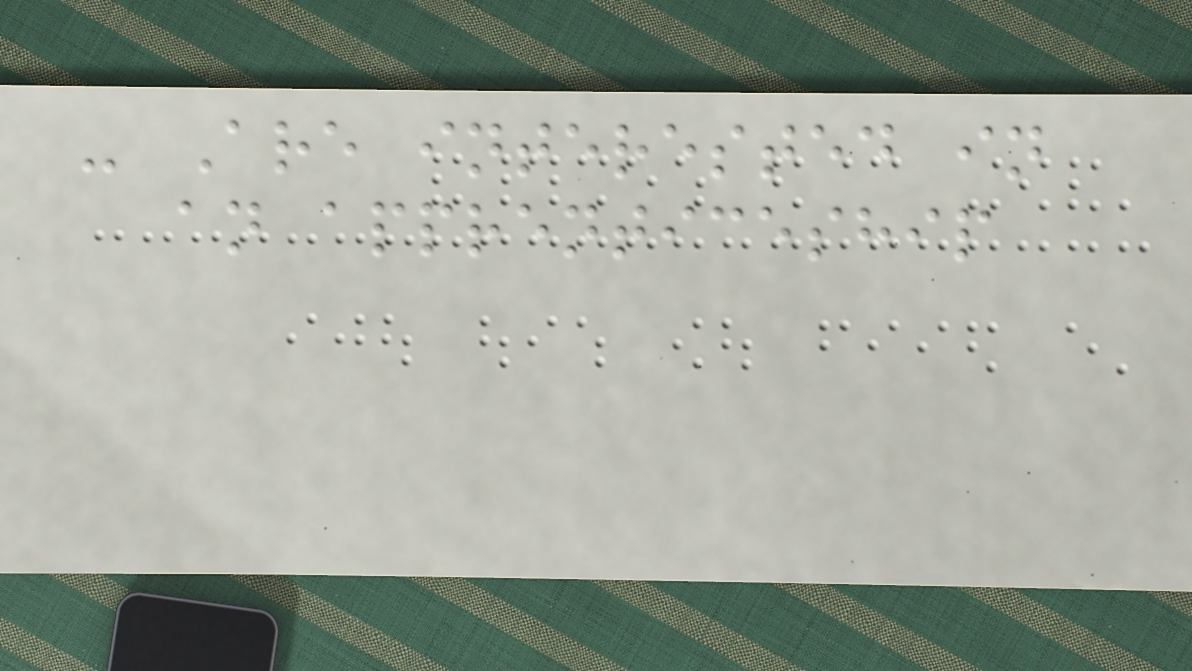- Are interested in
an apprenticeship
